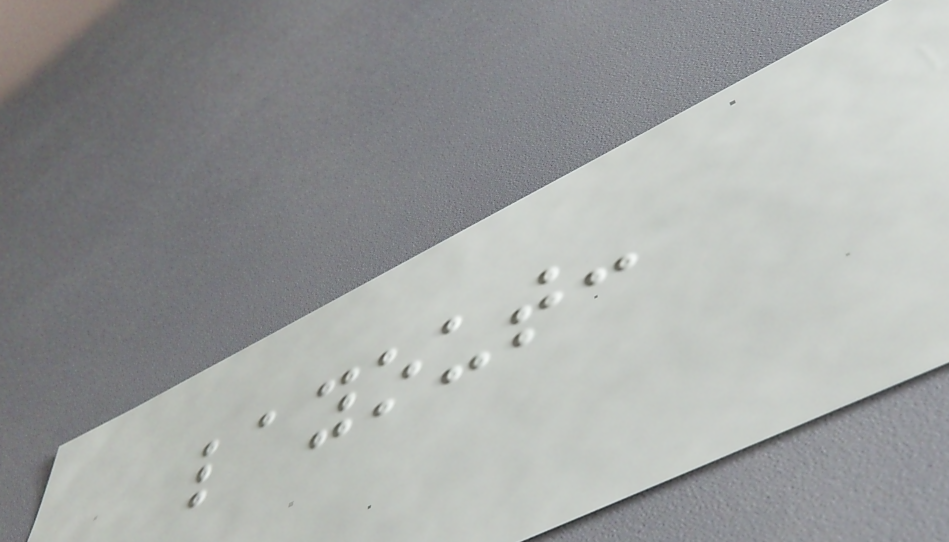layout:
